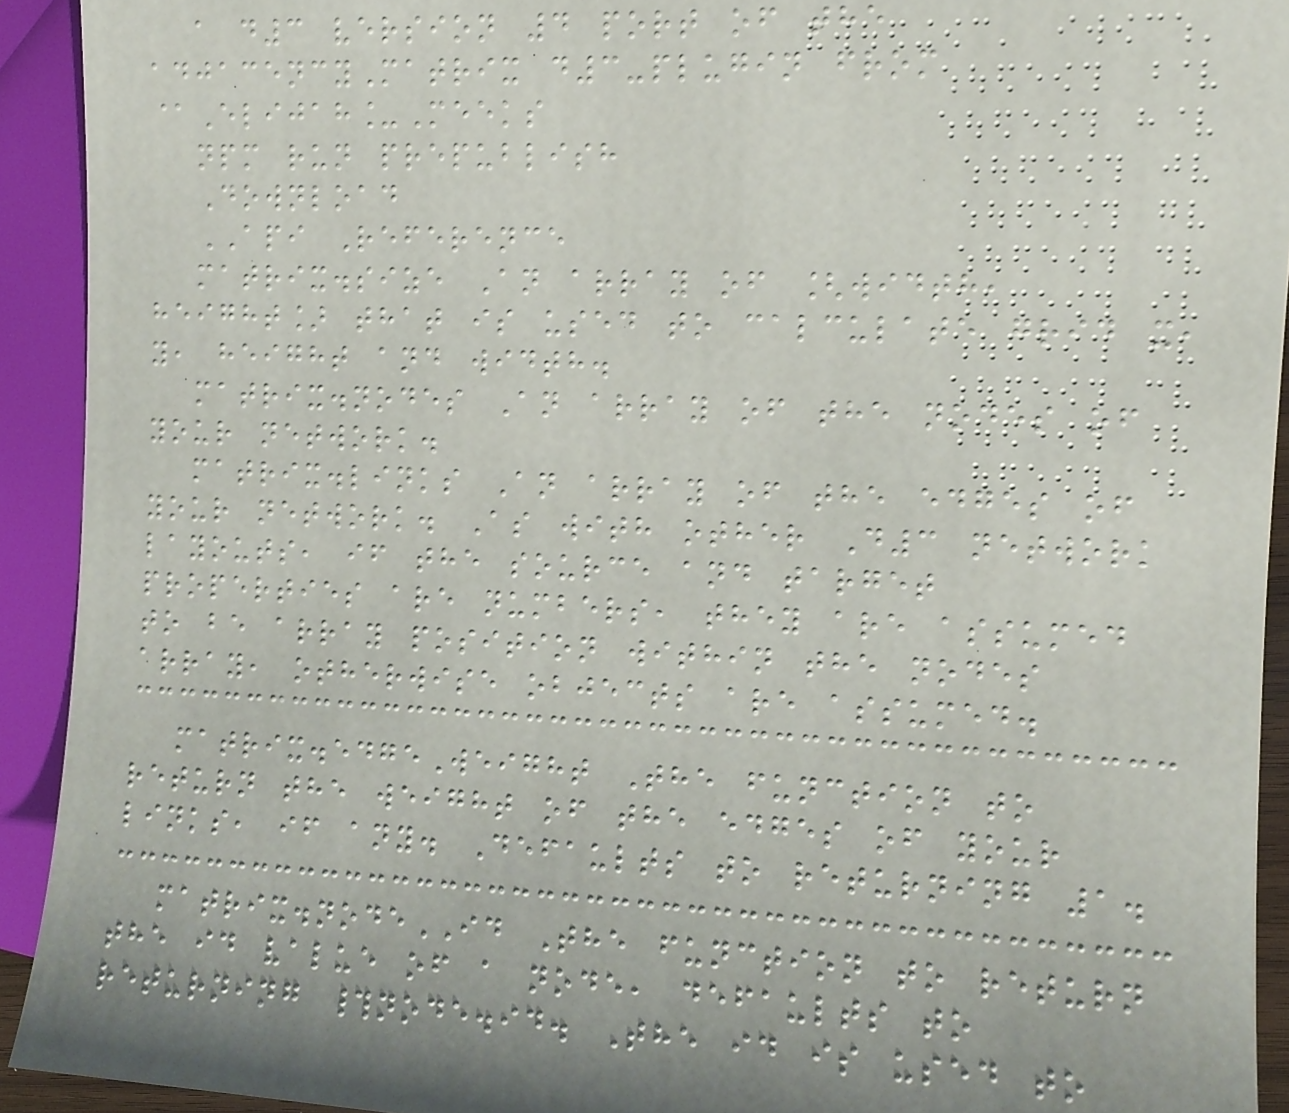a d3 version 4 port of the
adjacencyMatrix d3-plugin from
@Elijah_Meeks
npm run prepublish
Download
API Reference
matrix.size An array of [width,
height] that is used to calculate grid x,
y, height and width.
matrix.nodes An array of the nodes of
your network.
matrix.links An array of the edges of
your network. As with other D3 network
layouts, if the source and target
properties are numbers, they are assumed
to be array position within the nodes
array, otherwise objects are assumed.
matrix.edgeWeight The function to
return the weight of the edges of your
links, if any. Defaults to returning 1.
matrix.nodeID The function to return
the id value of a node, defaults to
returning #node.id. The id is used to
